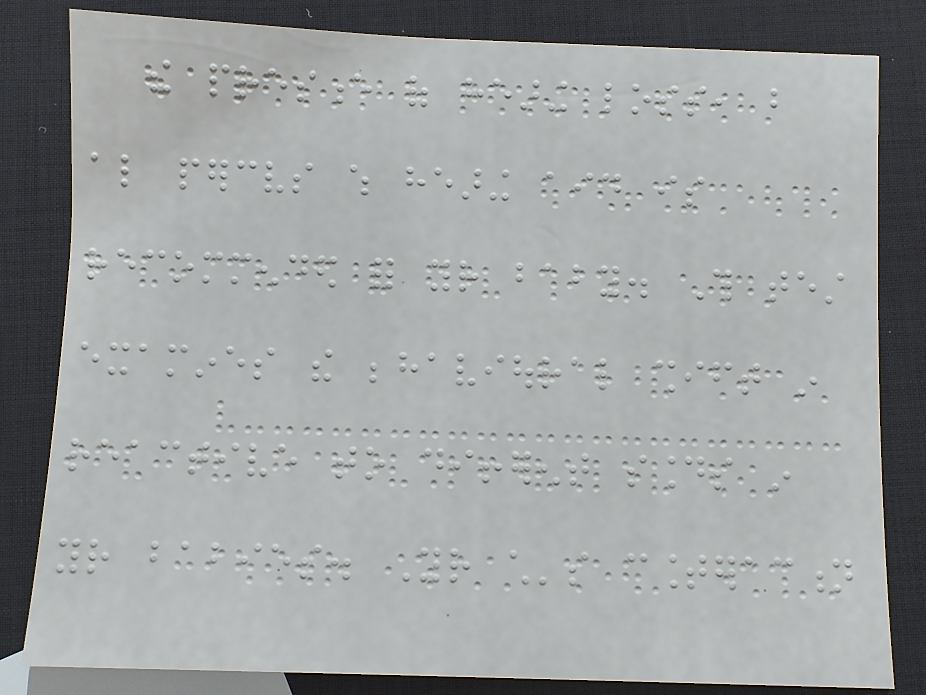the presence of hearing loss, but
also perceives which hearing aid is
recommended for your baby. This test
examines the behavioural shift in
reactive to different sounds in
your babies. Your child's counteraction
